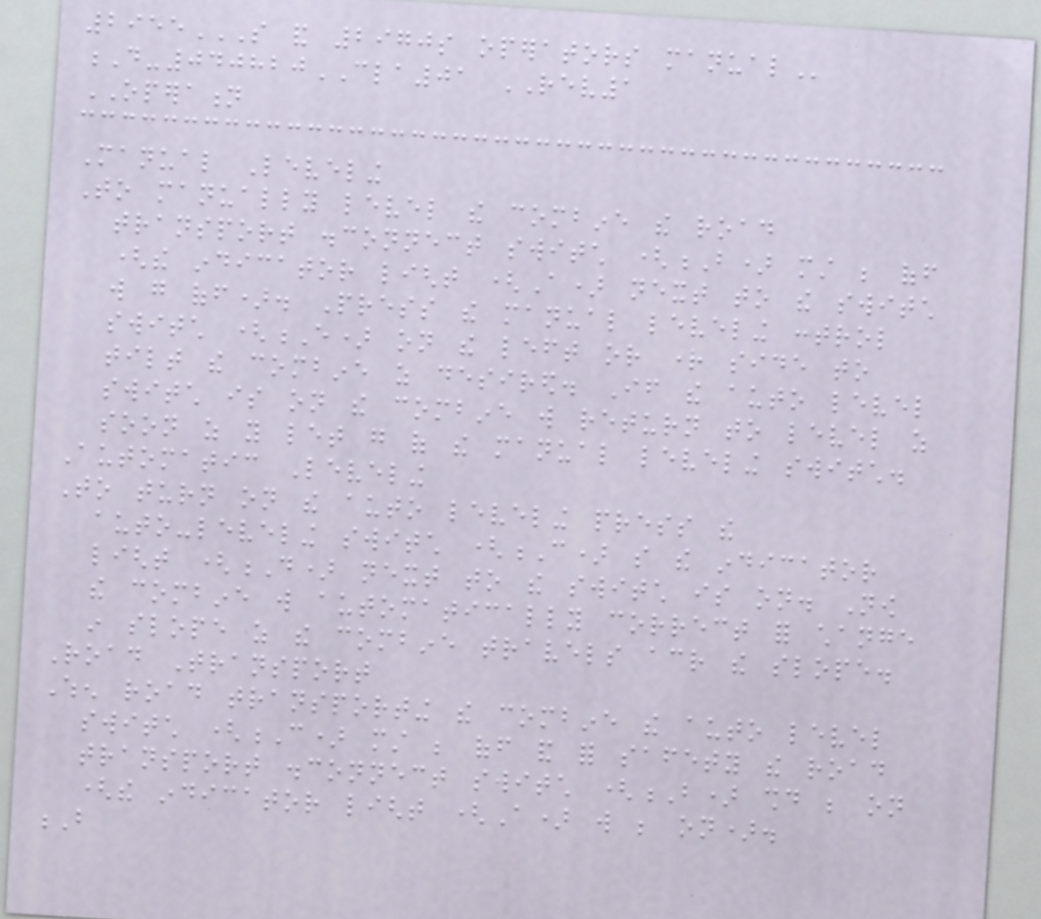2955S AND 2970S OPERATORS MANUAL
D-040820CLA01 REV1
OPERATION
Manual Leveling
To manually level the combine the road
transport disconnect switch (B) must be off
(the indicator light (A) next to the switch
will go off). Press the manual leveling control
switch (E) on the left or right side to
tilt the combine as desired. If the auto level
switch is on the combine will return to level as
soon as you let go of the manual leveling switch.
Automatic Leveling
To turn on the auto leveling press the
auto-leveling switch (C) so the indicator
light (D) next to the switch is on. Now
the combine will automatically correct for change
in slope as the combine travels across the slope.
Road Transport
When road transporting the combine the auto level
switch (C) must be off and for safety the road
transport disconnect switch (B) should be on
(the indicator light (A) will be on).
B
